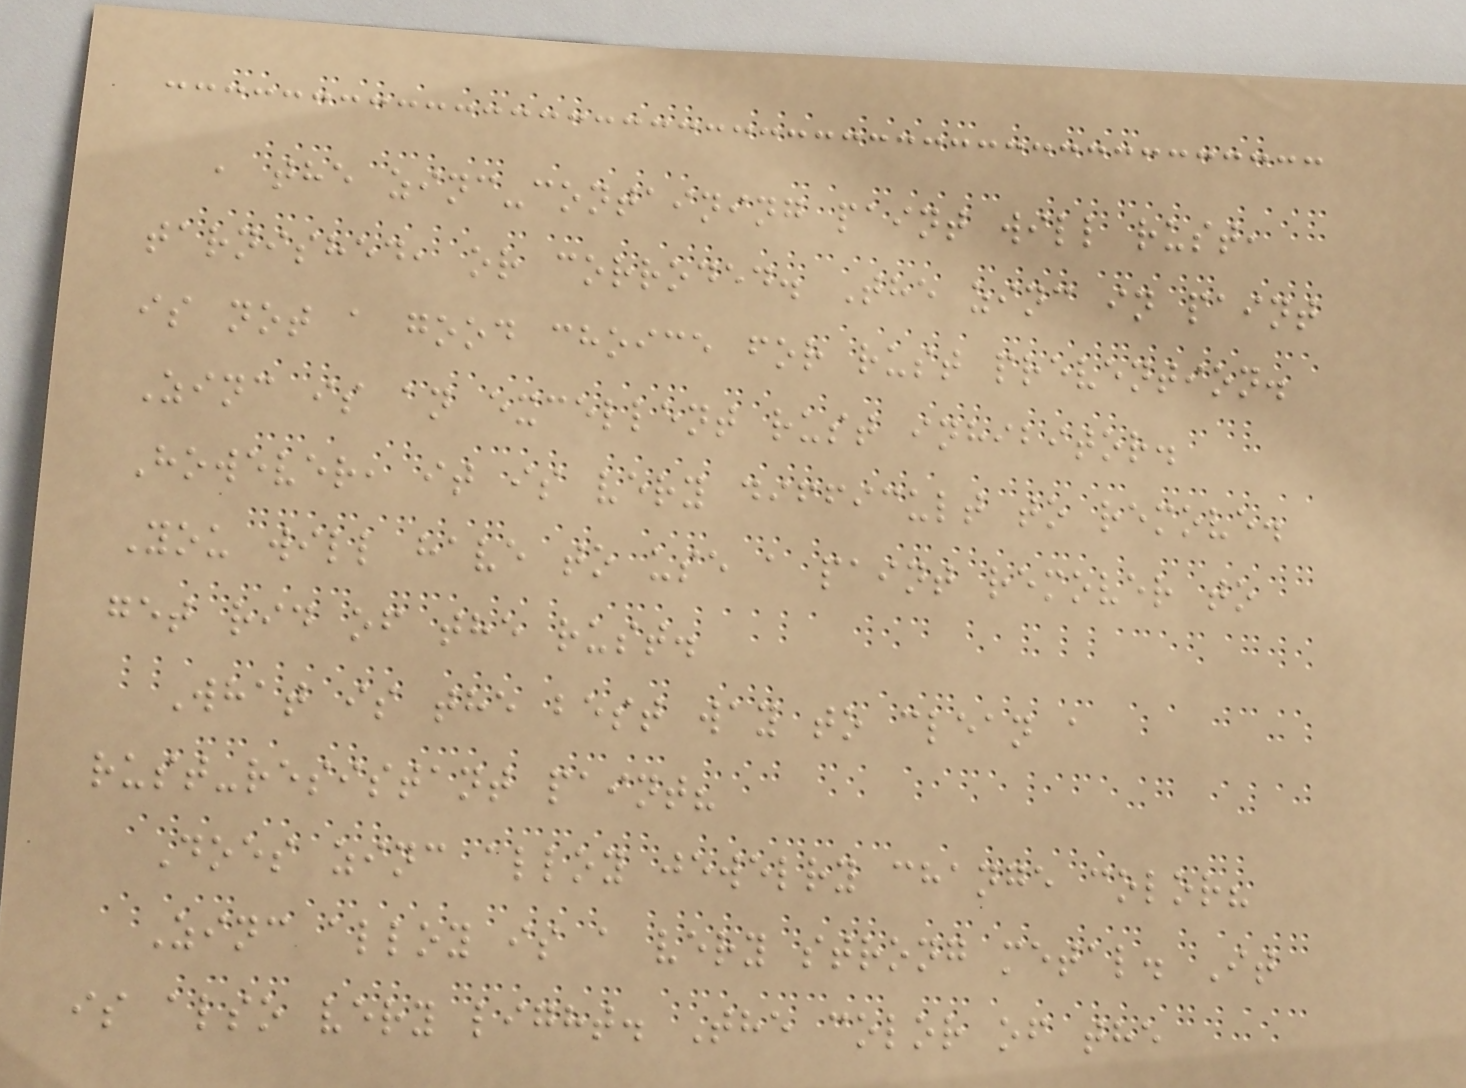, the zinc-containing paint will rust,
tarnished, or corroded. The zinc in paint
is not a good choice for rust prevention.
Zinc is an excellent rust inhibitor.
However, it is very difficult to remove.
You will have to use a paint remover to
get rid of the rust.
What is the best way to clean a
rust-resistant paint?
Does zinc alloy jewelry change color?
Zinc alloy is a very strong metal. It
is also very light. The color of the
